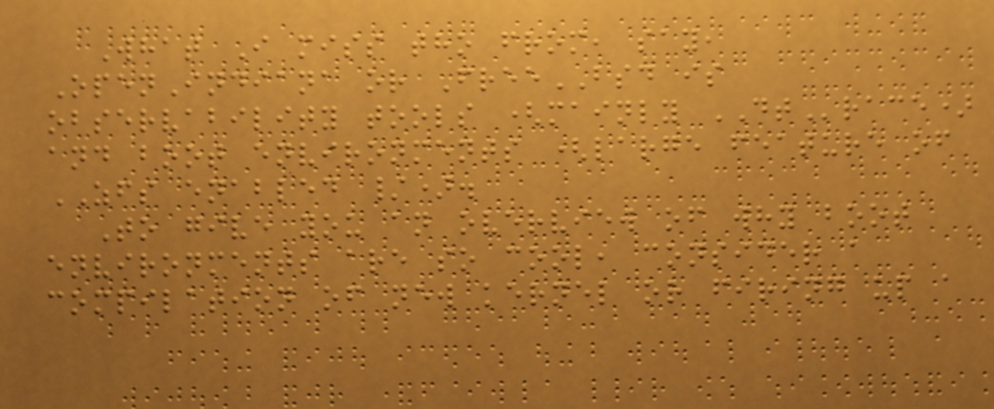What I miss tho from, say,
OpenIndiana or FreeBSD is
observability tools (mainly DTrace)
and boot environments (large feature of
ZFS enabled /).
To give you an overview of why boot
environments are so cool, consider a
compilation of new kernel or firing up a
